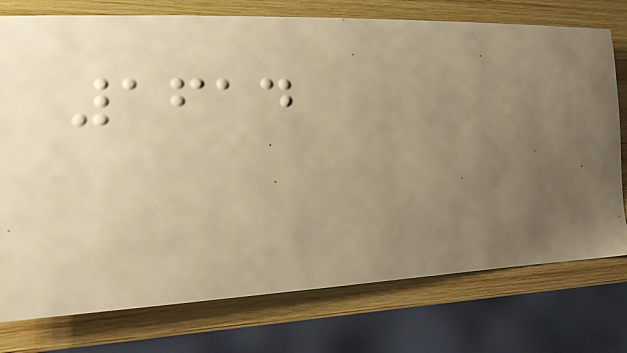1614
